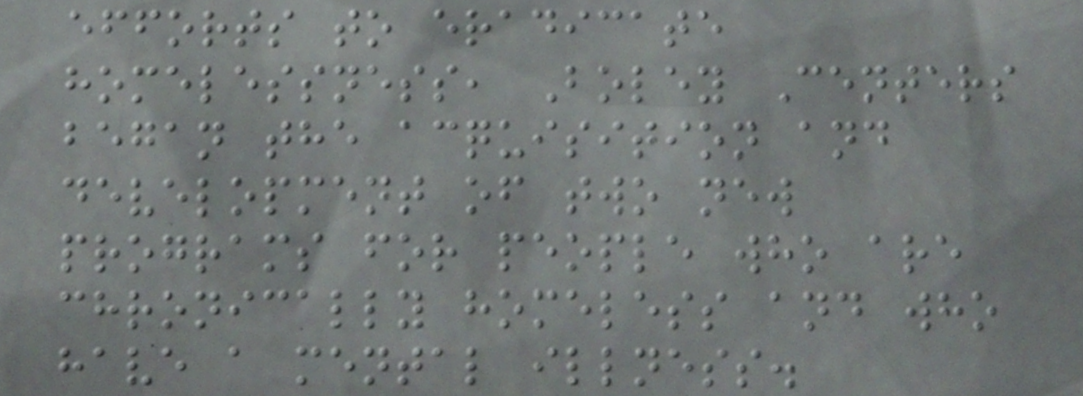efforts to eradicate
homelessness, Boley Centers
began the acquisition and
development of two new
programs for people who are
chronically homeless and who
have a mental illness.
